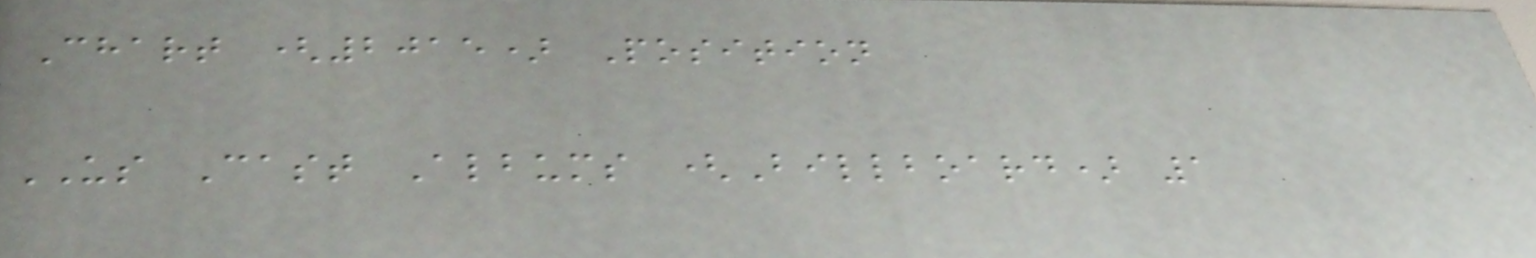Chart (2015) Position
US Cast Albums (Billboard) 1
